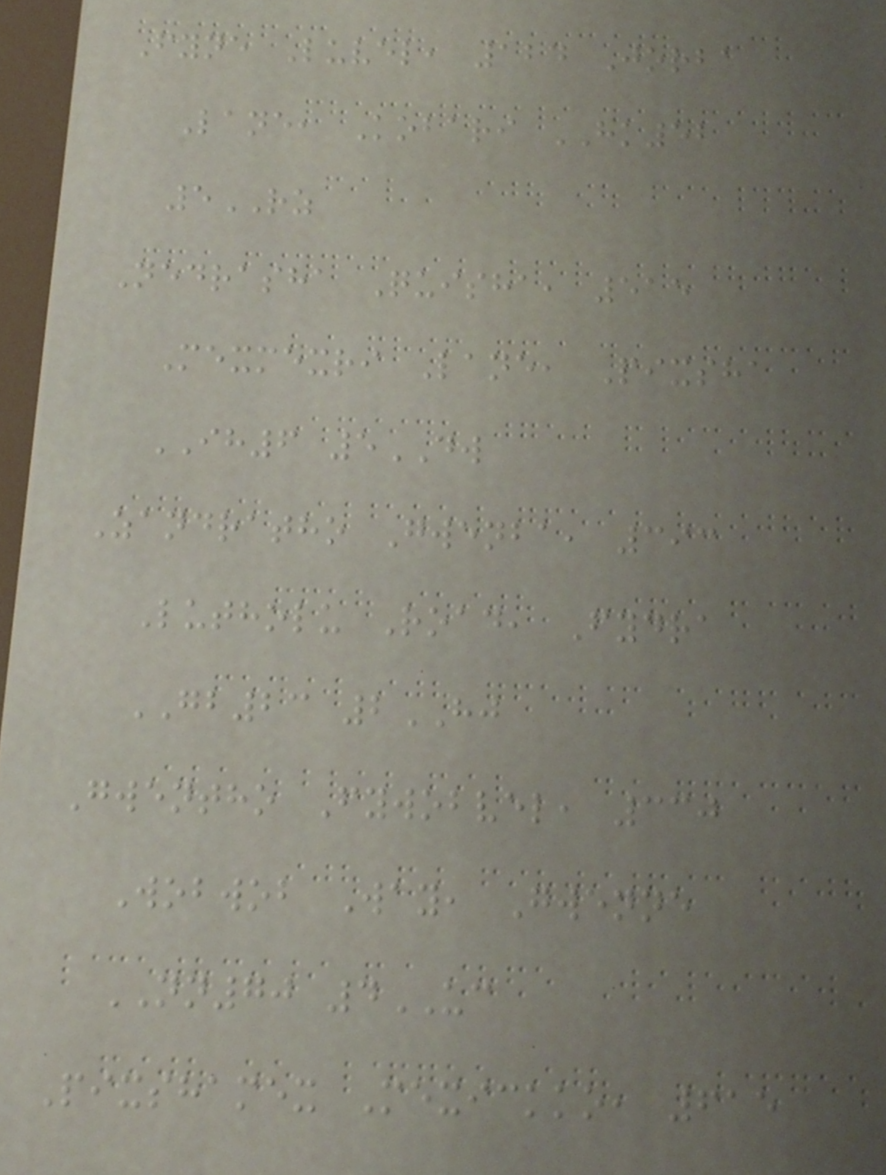Fyne Luvel, 124 Jorba
Lane, Kobari HK52
5RZ
Nedrasha Quisha, 515
Mexmexri Lane, Pixsha
IH6 5DW
Zandratho Gwenba, 393
Lutholu Road, Fydra
GB23 2HJ
Gwentho Fywobvel, 330
Wobwob Way, Gwenne
NN70 4UC
Pixshamex Mexickko, 615
